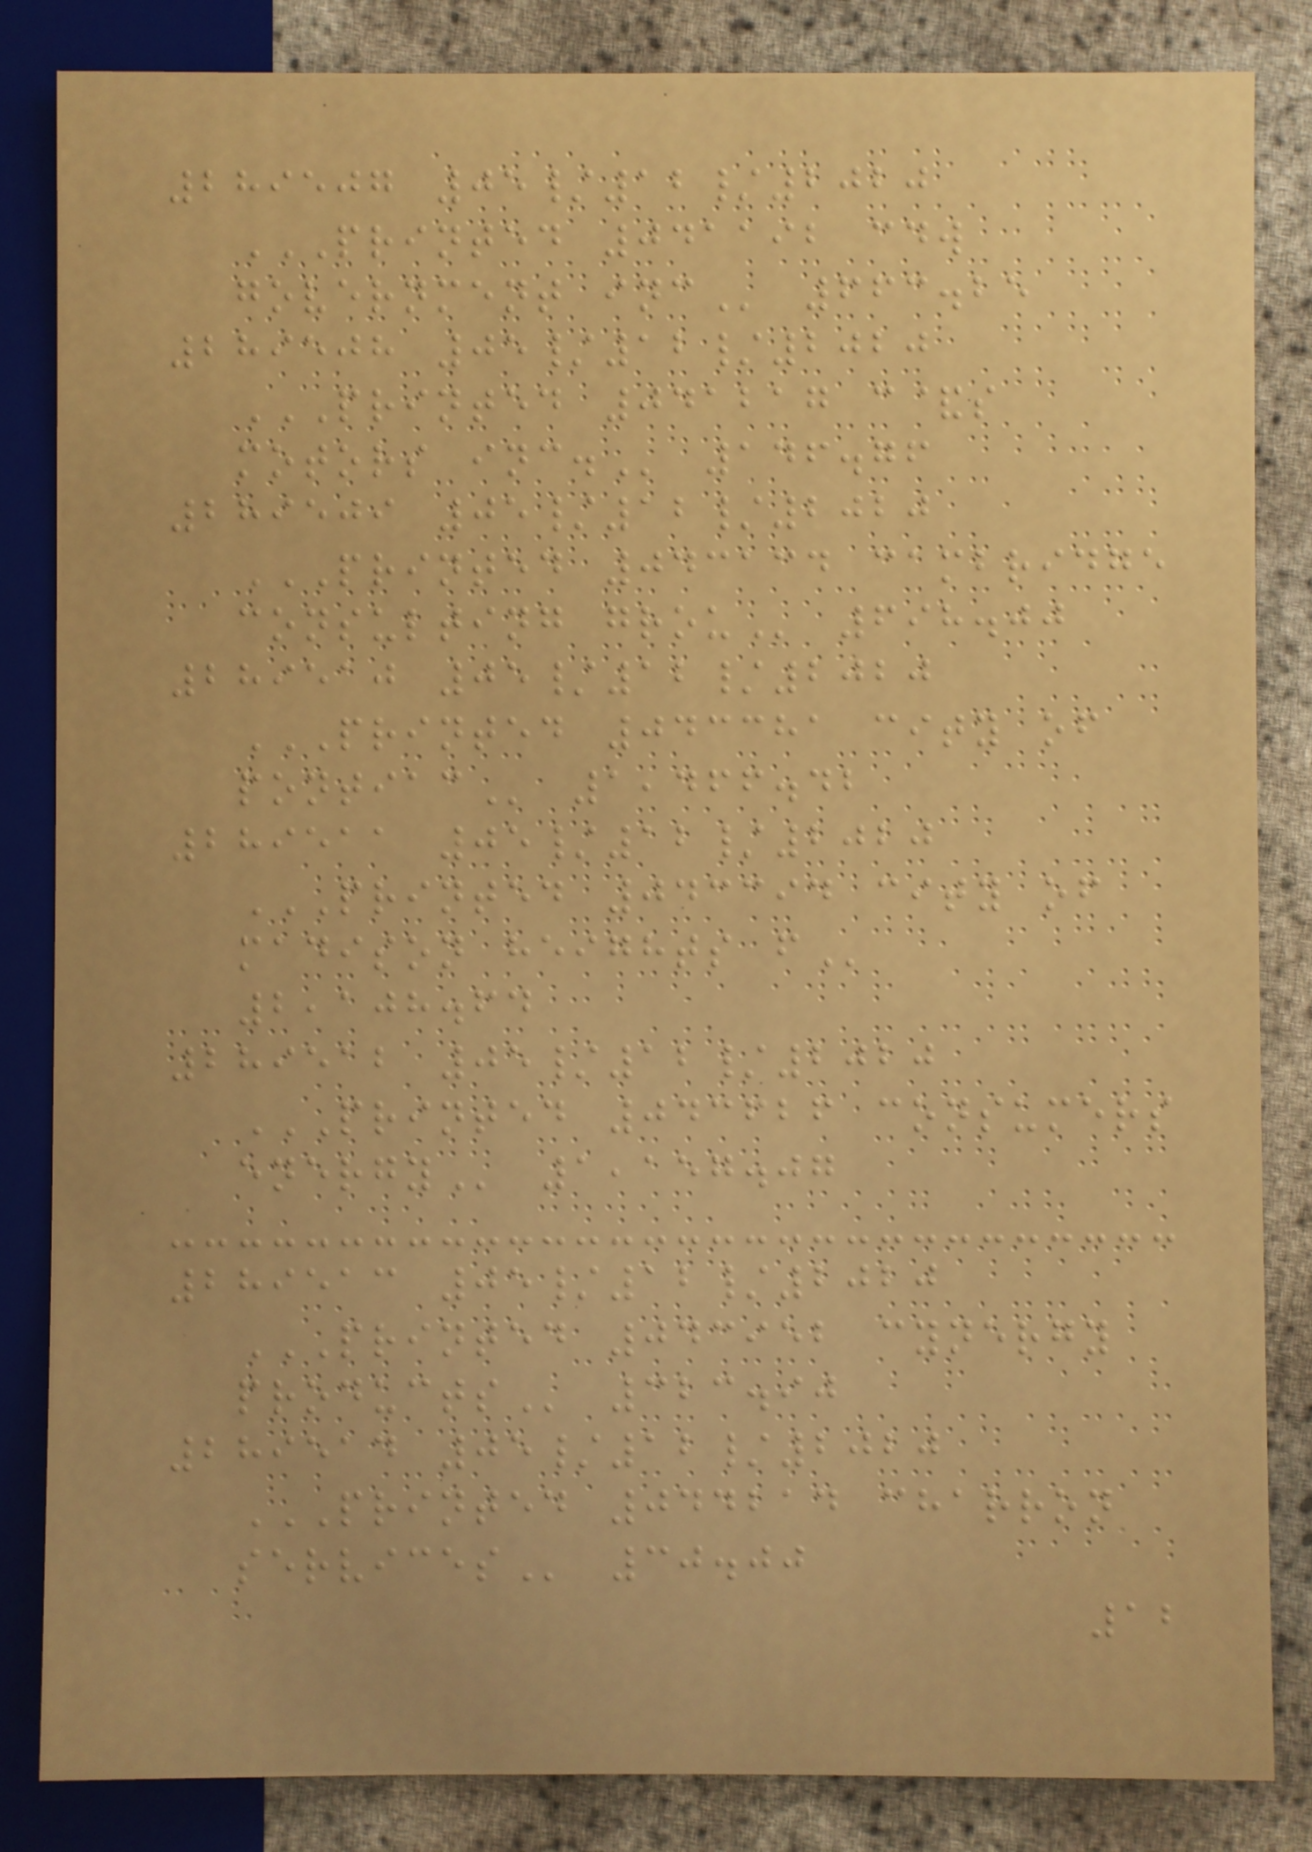289507 05/12/2020
PRINTED 041192 CDW
GOVERNMENT INC 663.25
289508 05/12/2020
PRINTED 041217 C&S
MOTORS INC. 146.76
289509 05/12/2020
PRINTED 043134 CAMBRIDGE
CONSULTING GROU 698.00
289510 05/12/2020
PRINTED 043381 CITY OF
PONTIAC 1,466.42
289511 05/12/2020
PRINTED 043394 CITY OF
MADISON HEIGHTS F
2,108.64
289512 05/12/2020
PRINTED 043626 CONSUMERS
ENERGY 1,157.07
289513 05/12/2020
PRINTED 043952 CYNERGY
PRODUCTS 323.90
289514 05/12/2020
PRINTED 044214 CHARRON
SERVICES 30.00
12
